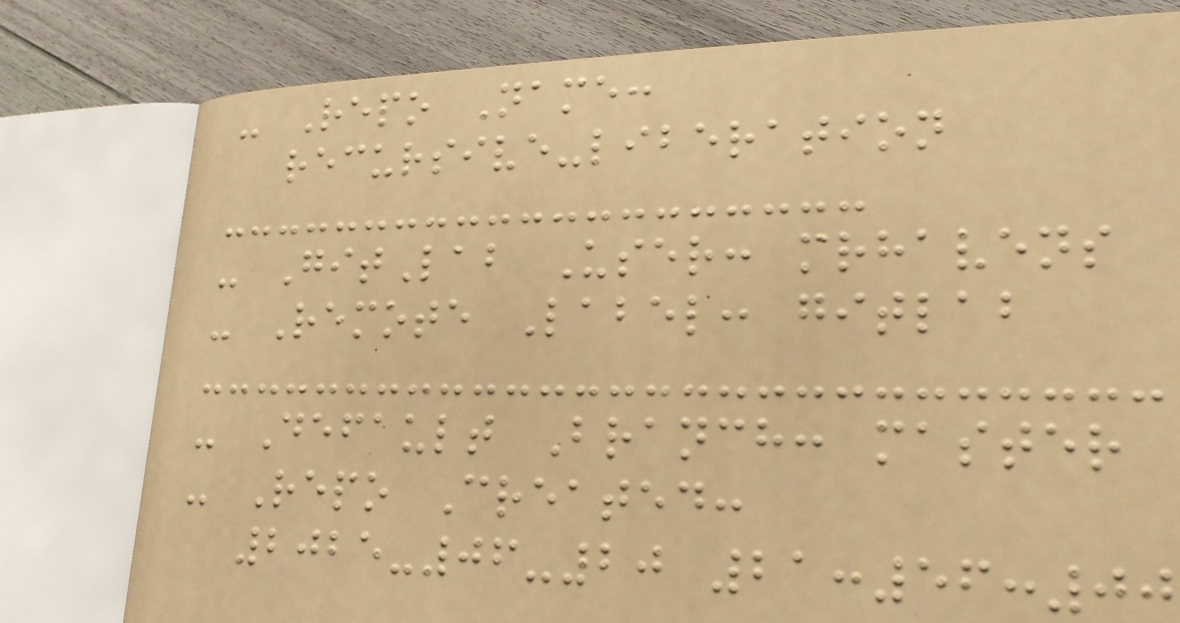- Repo Name:
recursive-liberation
- GitLab User: mrhavens
- Remote Label: gitlab
- Default Branch: master
- Repo Created:
2025-06-20 21:56:00
